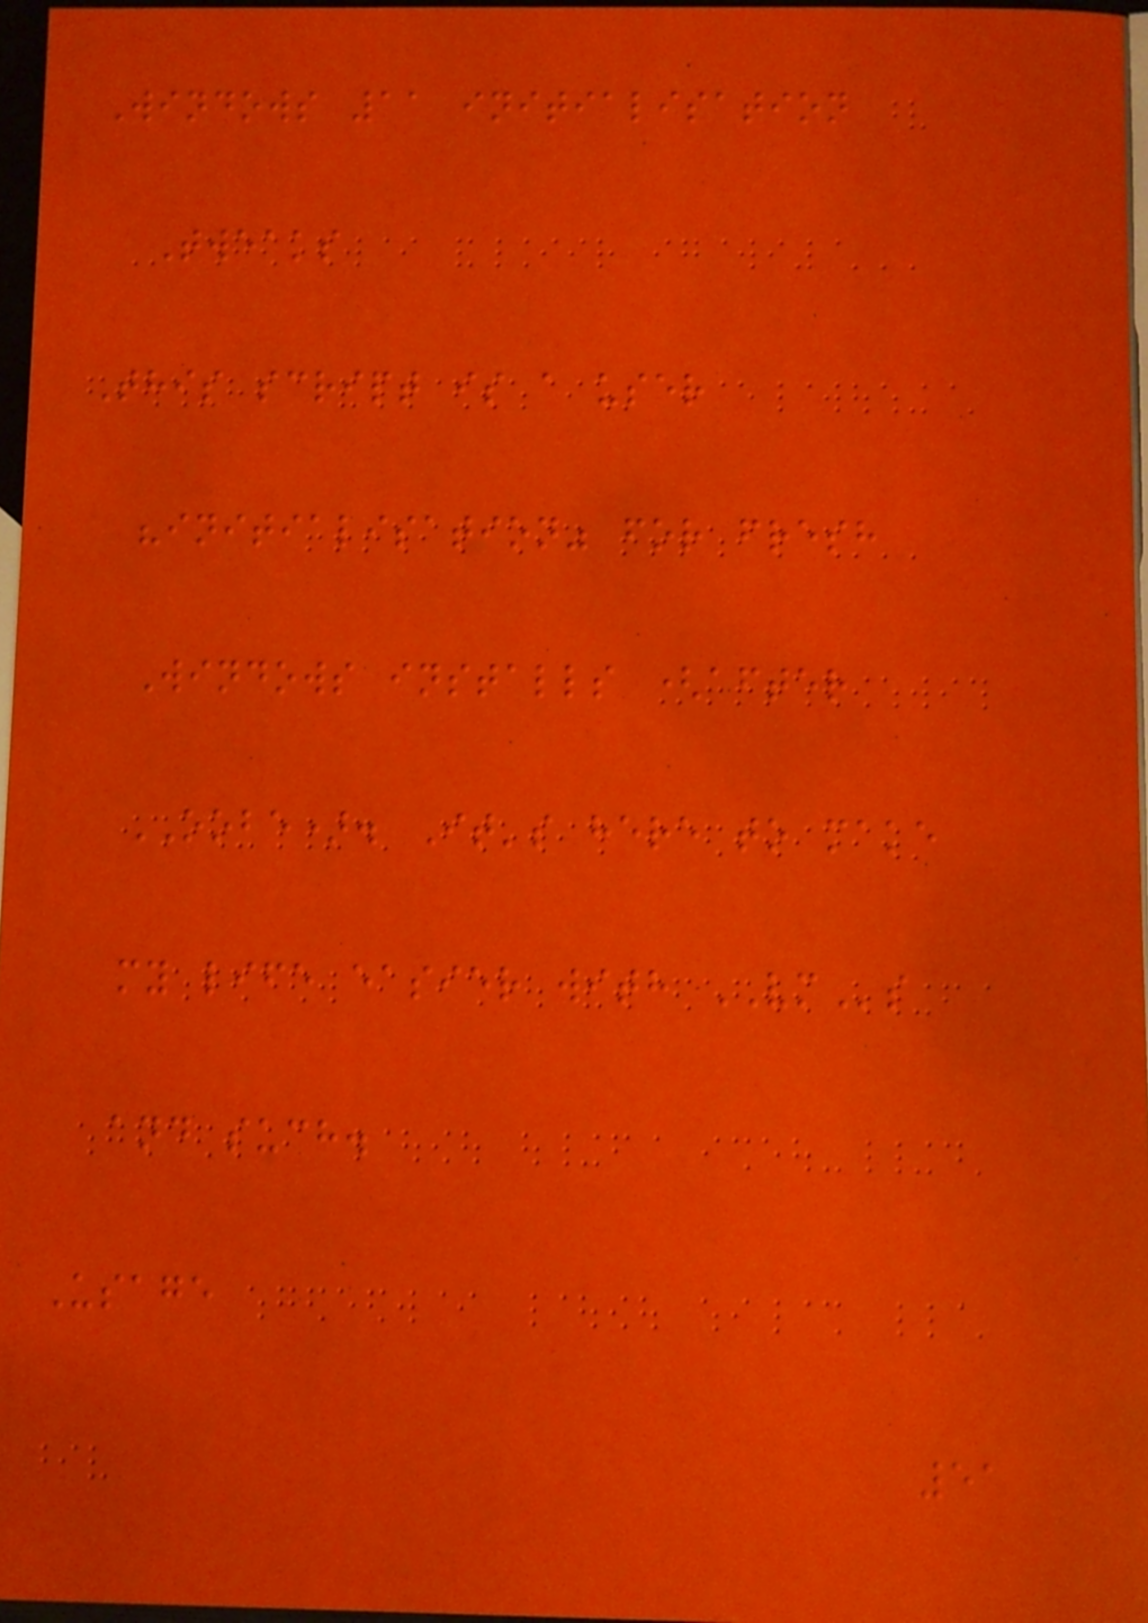Windows 11 initialisation
Tweaks
This script is a user
"initialisation" for fresh
Windows installs (after
OOBE). It's here to make
my life easier with VMs
and such.
Usage
51
